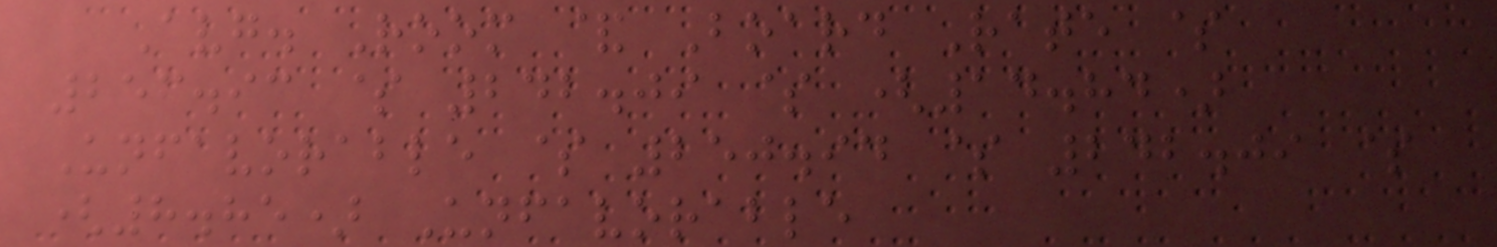Avg. Room & Board Rate $
256.93 $ 242.09 $ (14.84)
Unfavorable $ 250.94 $ 242.09 $
(8.85) Unfavorable
